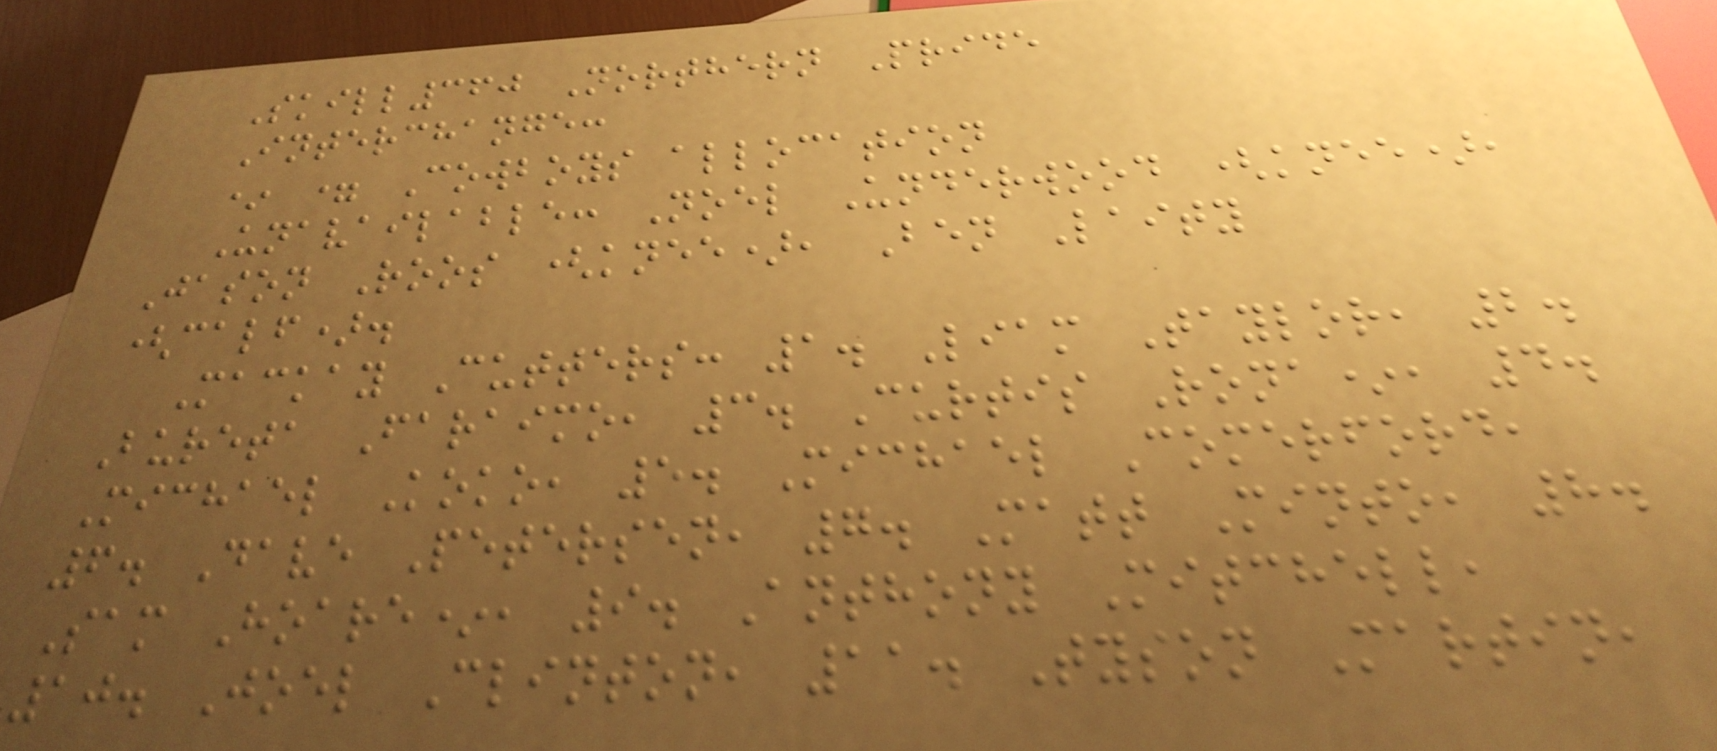Skill360 Northern Pride
Interchange:
* = Cowboys allocation
Unavailable: Noel Underwood (knee),
Jason Roos (knee), Ben Laity
(calf).
Mackay Cutters: 1. Liam Taylor, 2.
Bureta Faraimo, 3. Curtis Rona*, 4.
Michael Koko, 5. Michael Comerford,
6. Dave Petersen, 7. Matt Minto, 8.
Sam Hoare*, 9. Anthony Mitchell,
10. Joel Clinton, 11. Tyson Martin,
